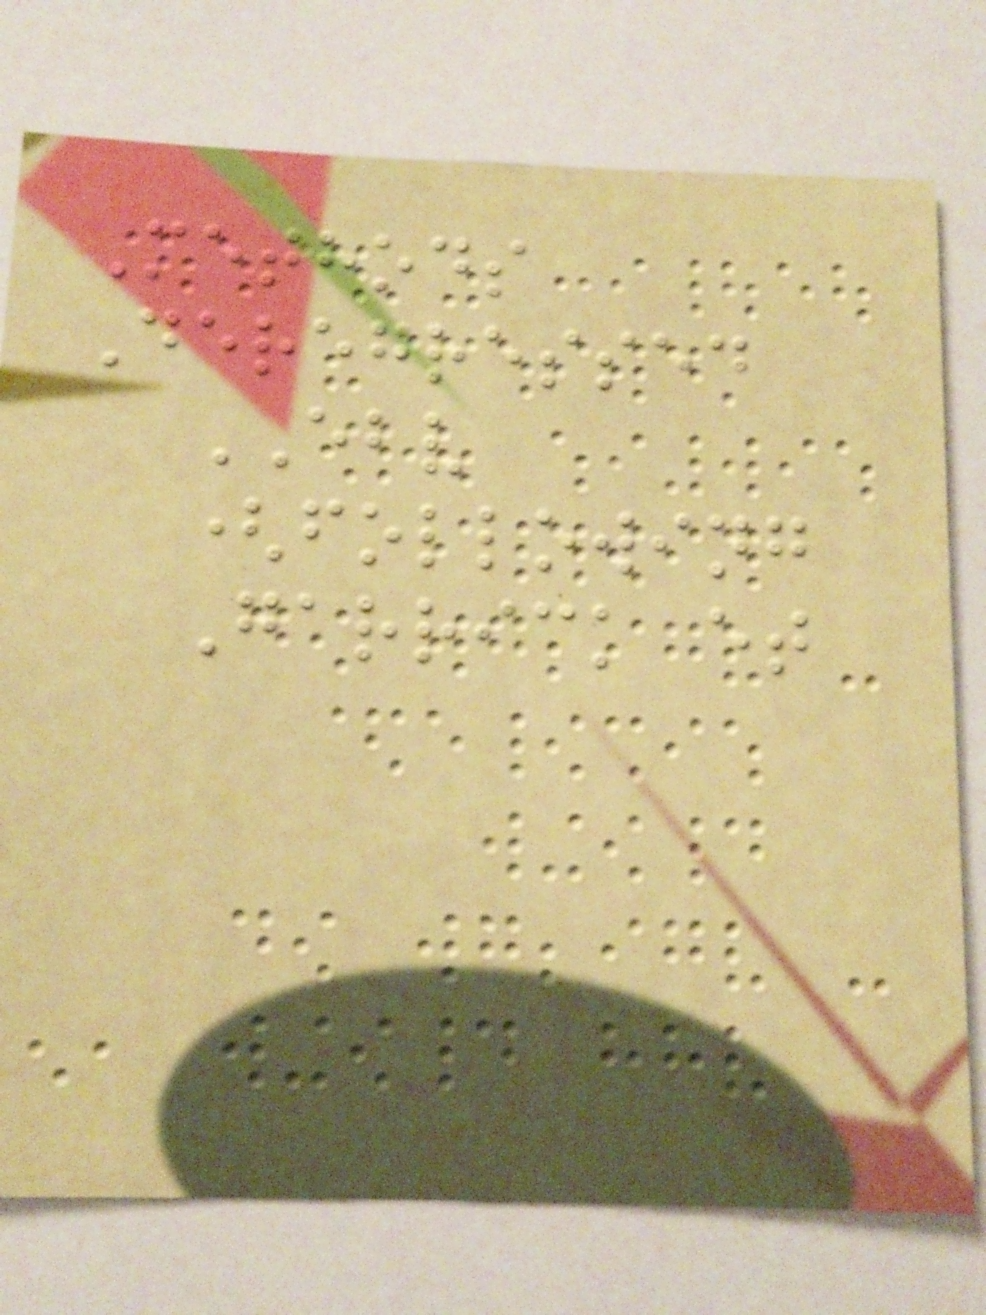Methods
Deregressed
EBV
(following
Garrick et
